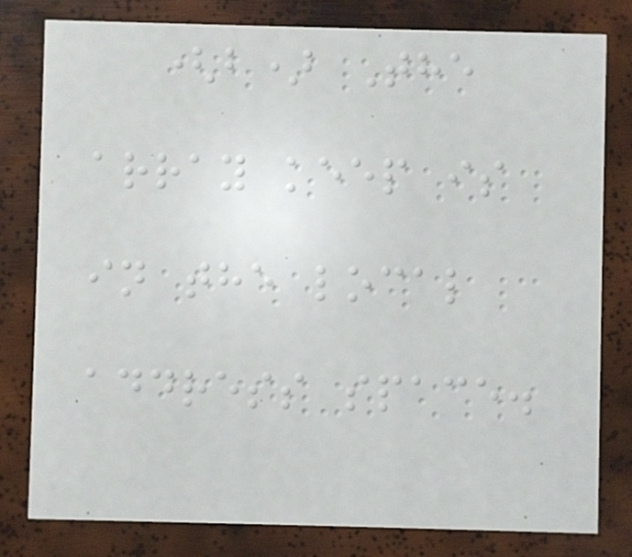(b) The
array keep is
in the local
address space.
